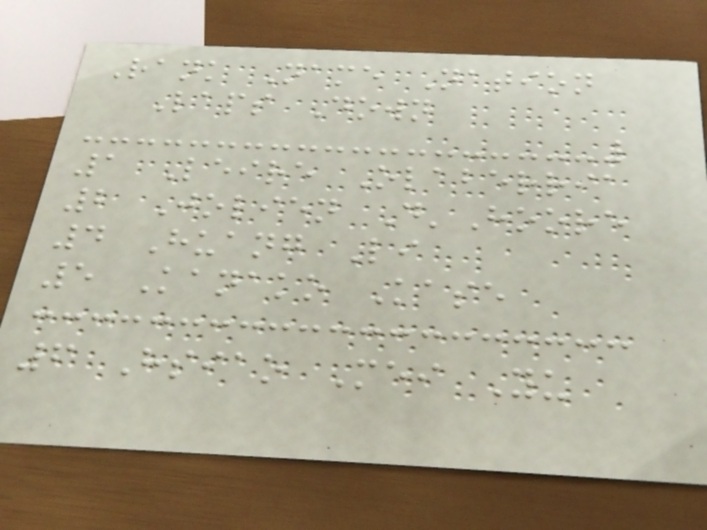Rank Name Nation
Laps Down
1 Leire Olaberria
2 Jolien D'Hoore
4 Huang Li
5 Kanako Kase
6 Hsiao Mei Yu
